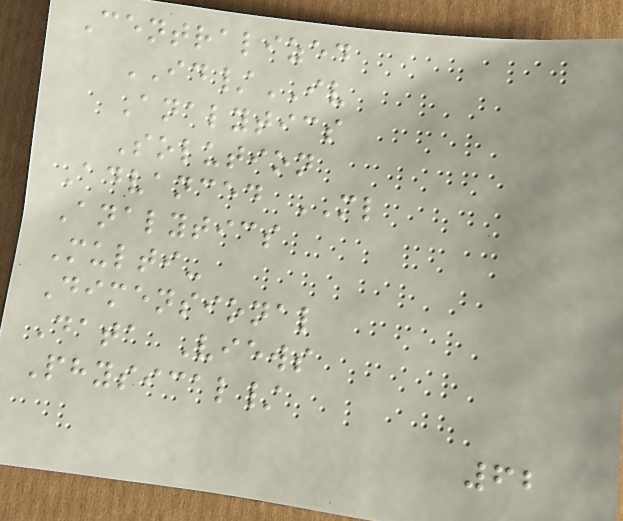Centralized
ID/IV
Analytics
Solution
Advanced ML
Analytics
Multi-
Dimensional
Data Views
Physical/
62
